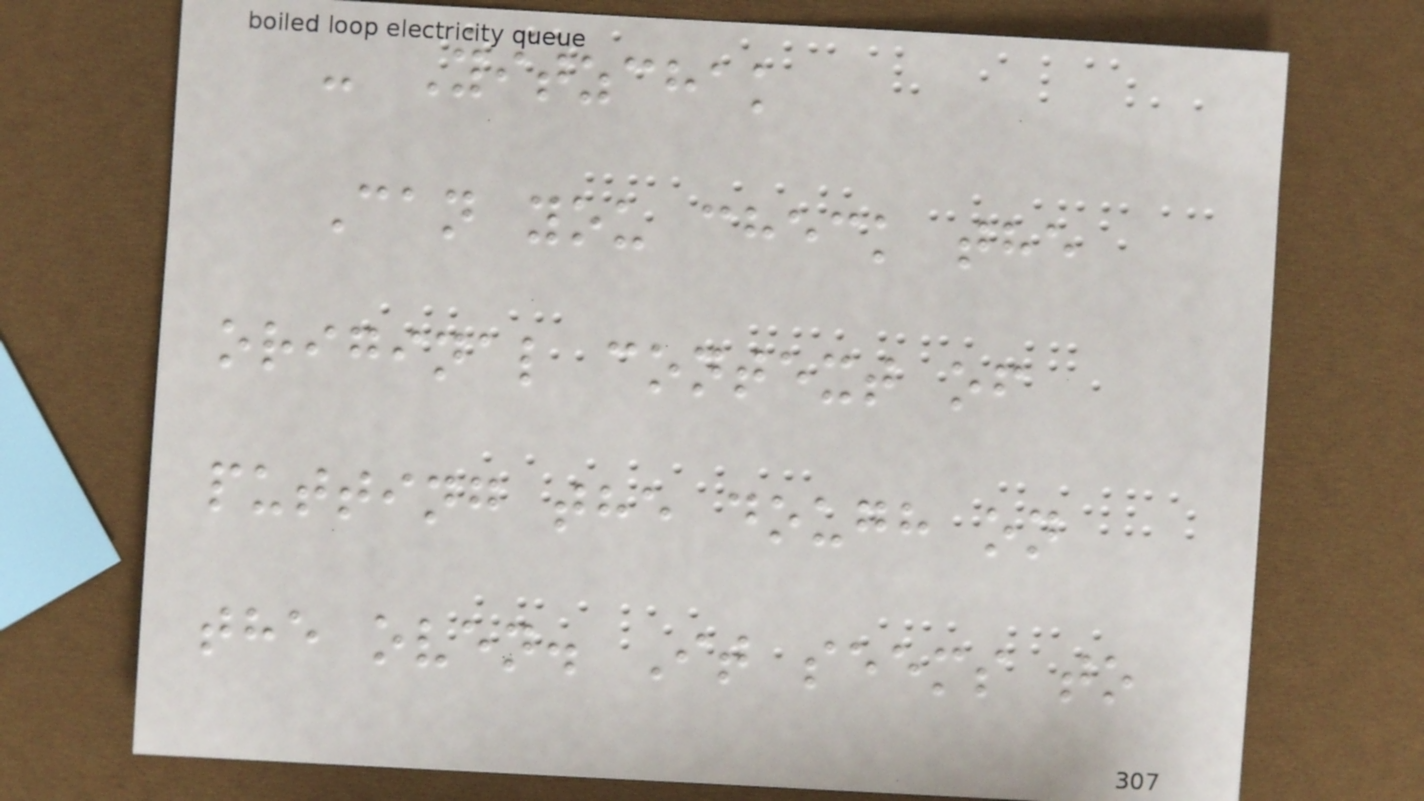- Yitzchak
Can you check the
original context of
putting the dough on
the oven. It seems to
